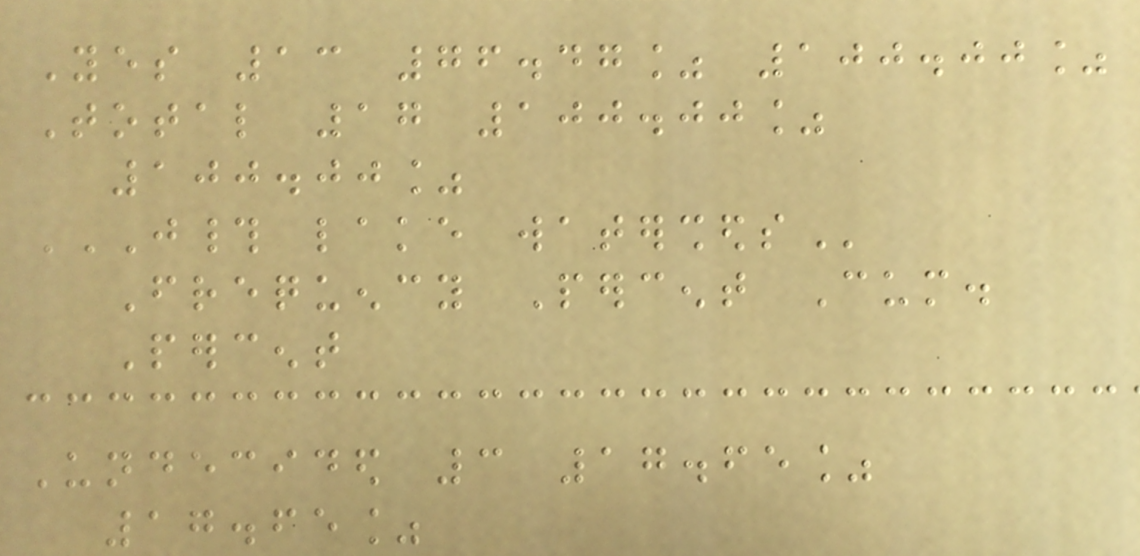Yes 13 76.47% 100.00%
Total 17 100.00%
100.00%
J# LAKE WATERSHEDS
Frequency Percent Cum.
Percent
Undecided 3 17.65%
17.65%
